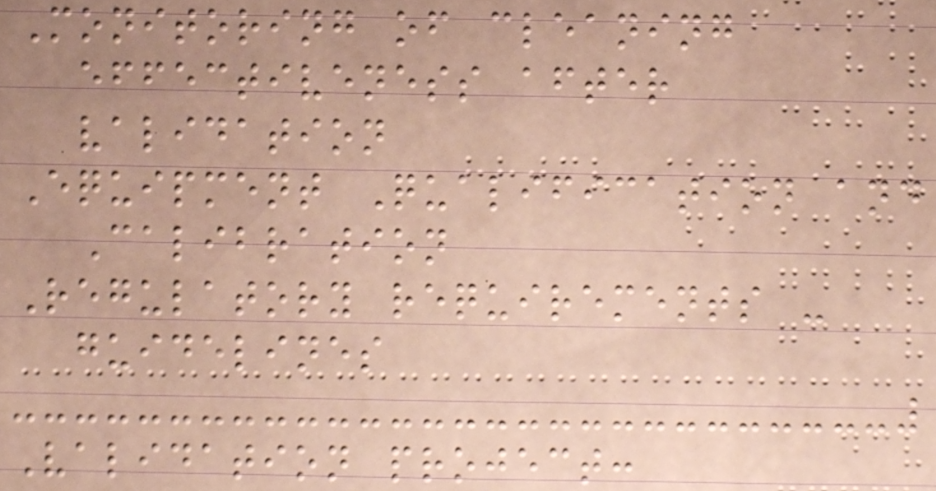Monitoring of cleaning
effectiveness after
validation
Equipment Qualification and
Calibration
Regulatory requirements -
guidelines
Validation project:
